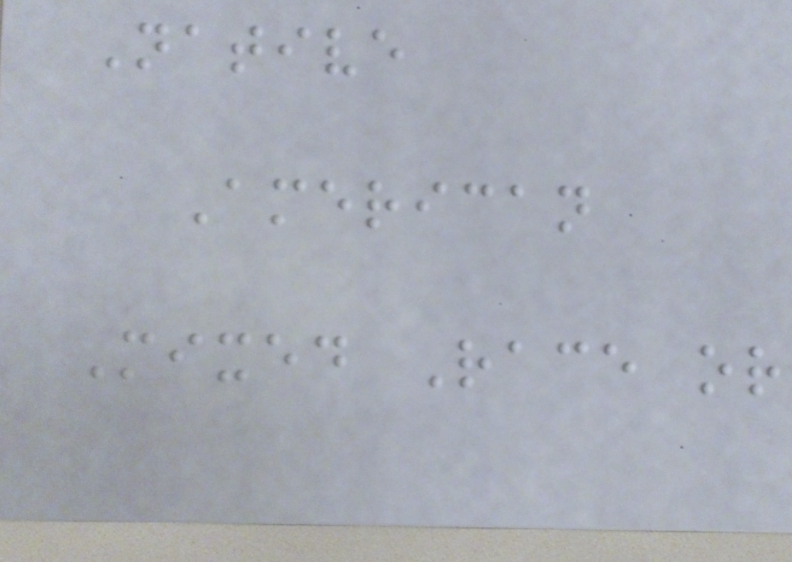Native
American
Mixed Race or
